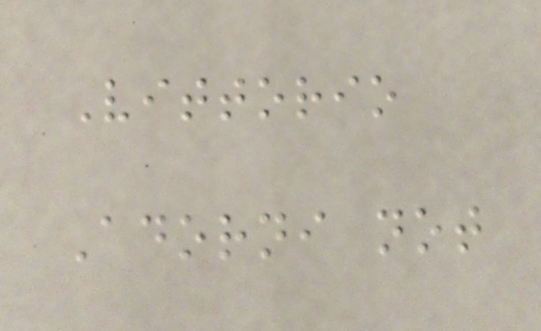Vittorio
Adorni not
